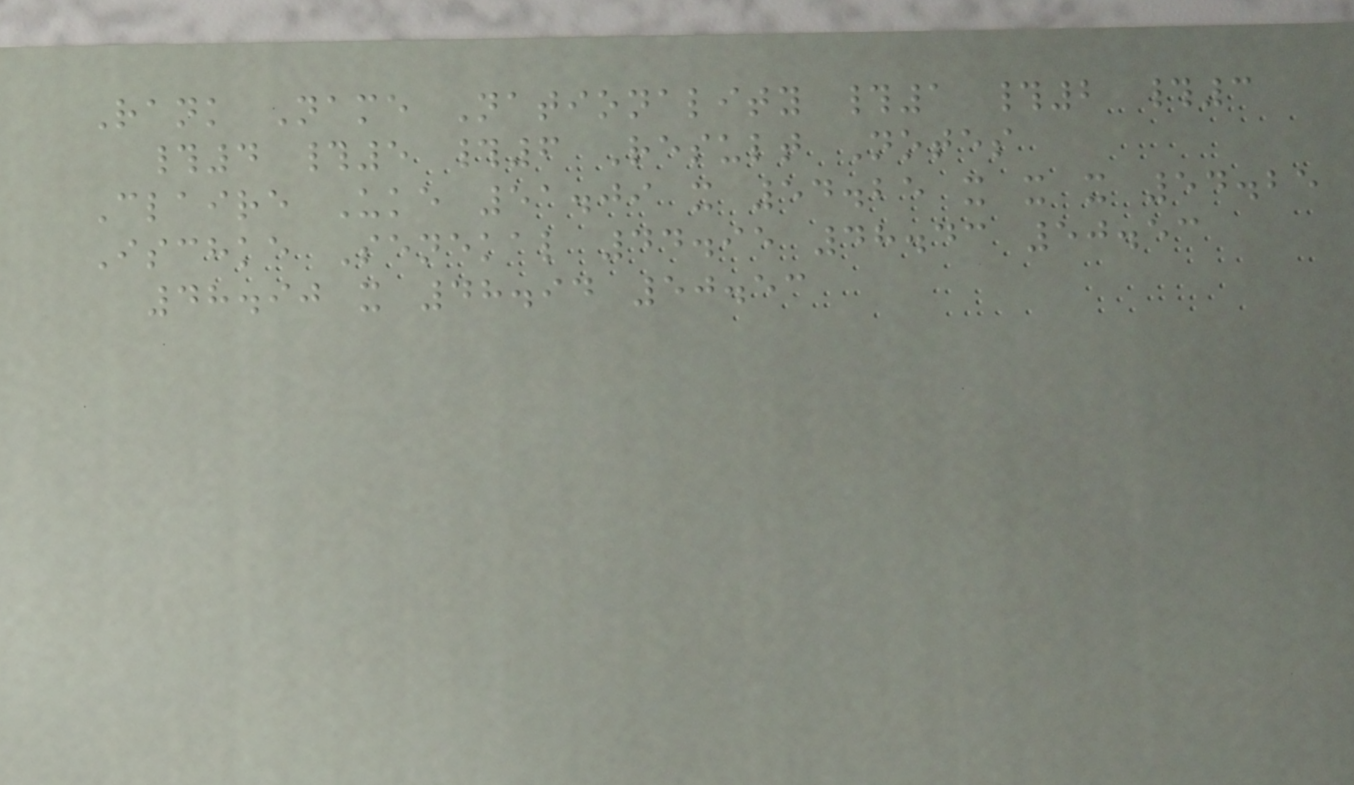Rank Name Nationality #1 #2 #3
#4 #5 #6 Result Notes
Claire Uke 51.09 x 54.25 x x x 54.25
Ischke Senekal 44.95 48.43 50.53
48.90 x 48.94 50.53
